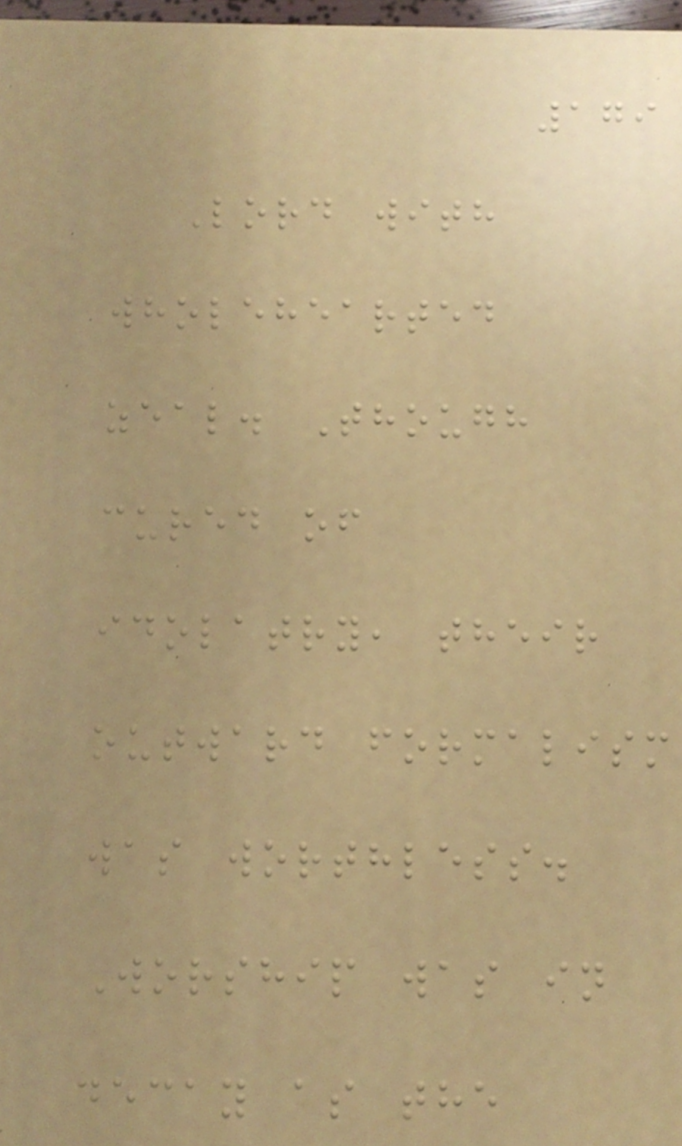179
Lord with
wholehearted
zeal. Though
cured of
idolatry, their
outward formalism
was worthless.
Worship was in
decay as the
